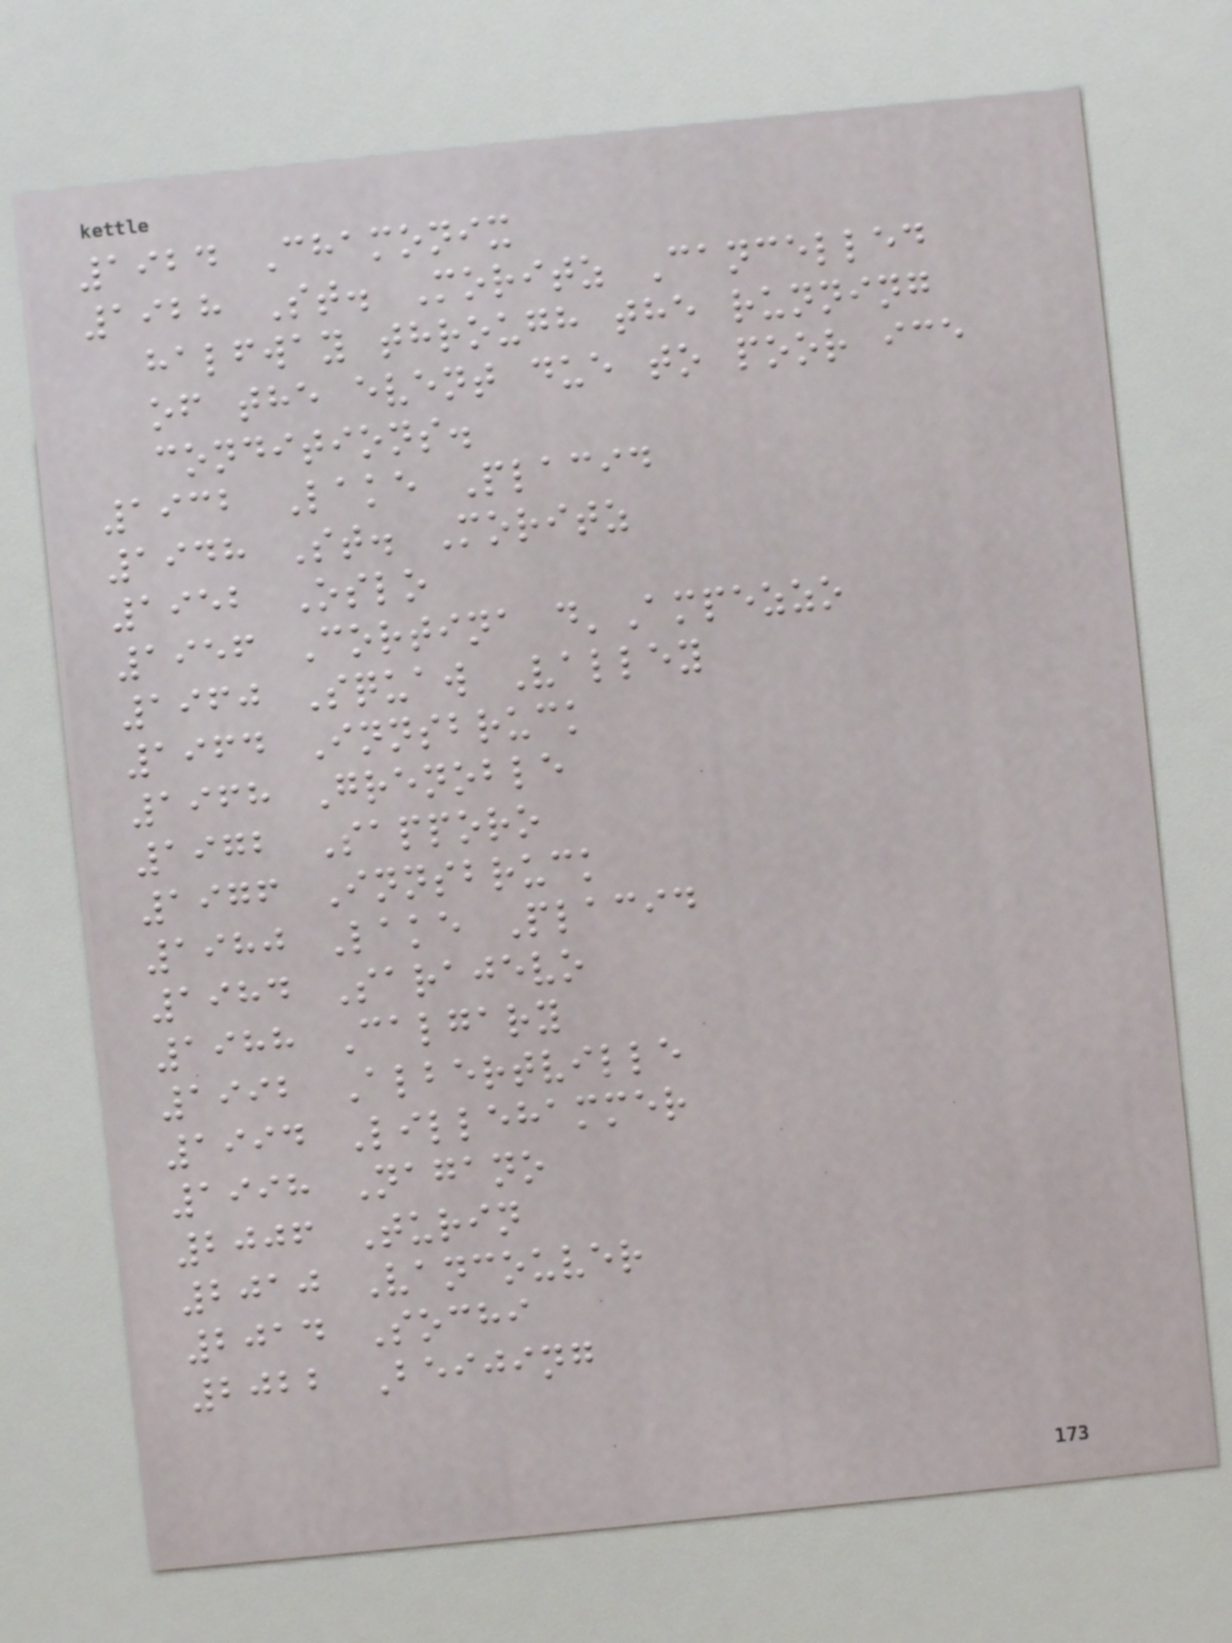1924 Chamonix
1928 St. Moritz Cancelled
halfway through the running
of the event due to poor ice
conditions.
1932 Lake Placid
1948 St. Moritz
1952 Oslo
1956 Cortina d'Ampezzo
1960 Squaw Valley
1964 Innsbruck
1968 Grenoble
1972 Sapporo
1976 Innsbruck
1980 Lake Placid
1984 Sarajevo
1988 Calgary
1992 Albertville
1994 Lillehammer
1998 Nagano
2006 Turin
2010 Vancouver
2014 Sochi
2022 Beijing
